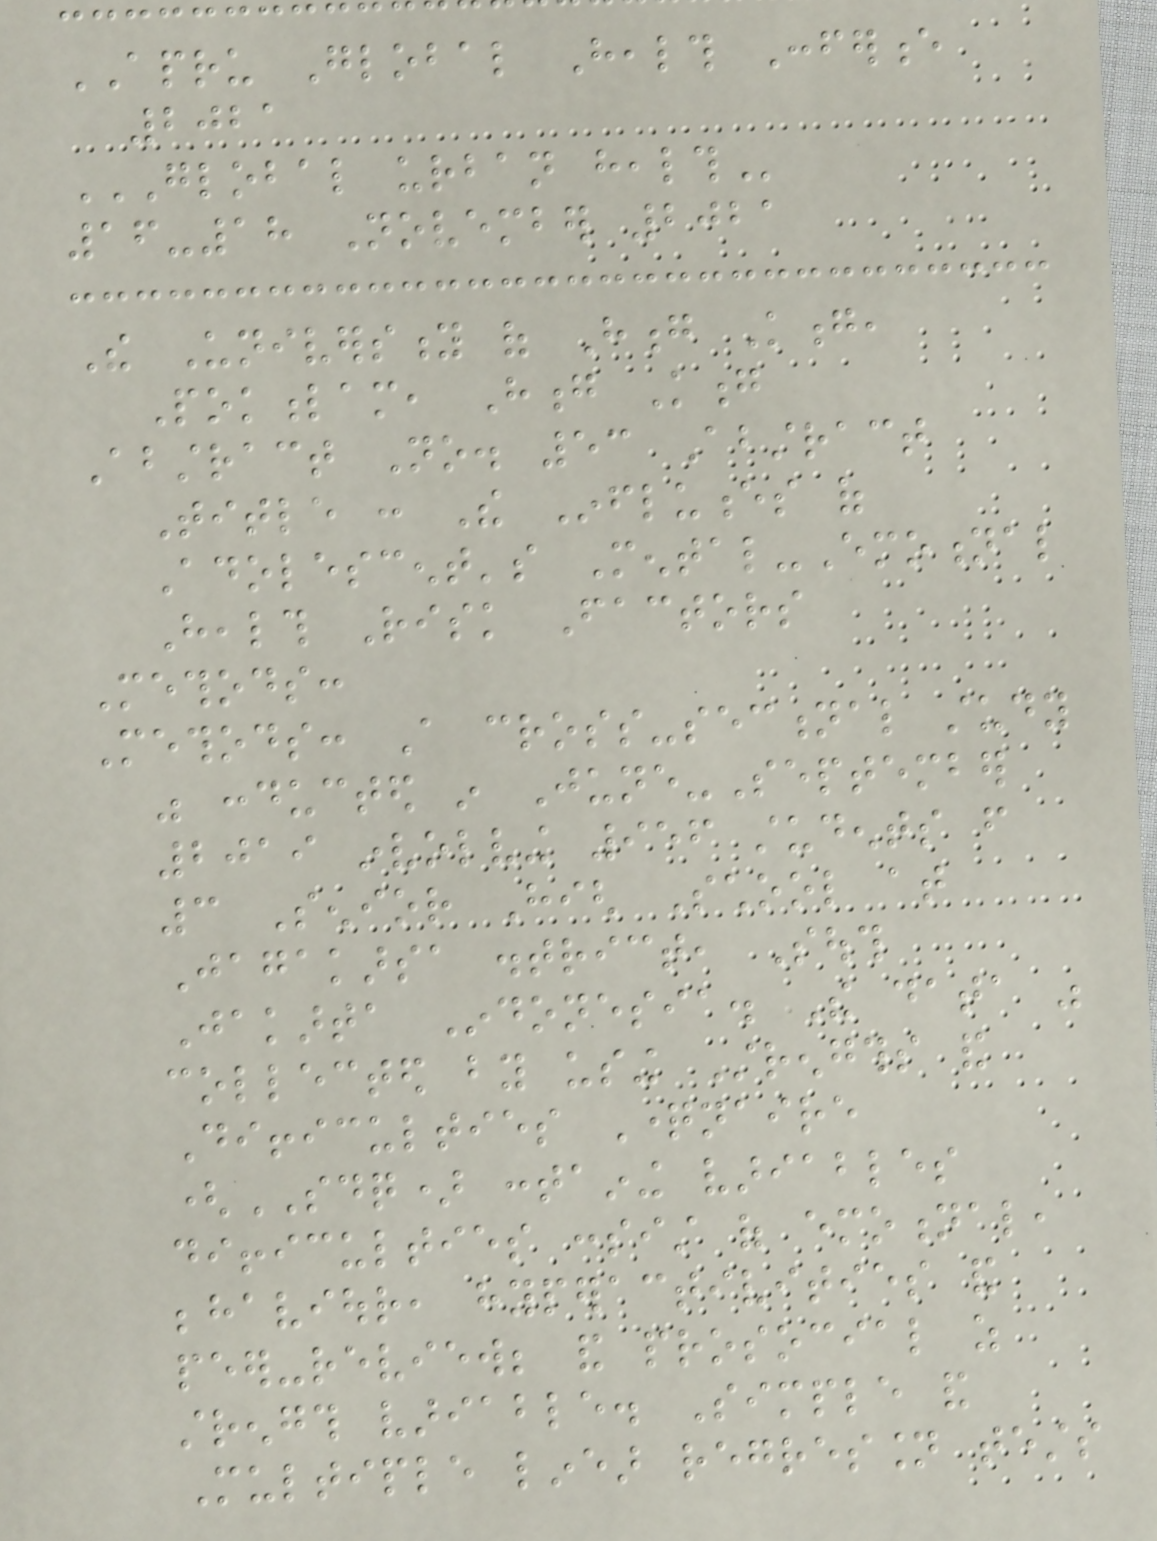APRU Global Health Conference
2021
GLOBAL URBAN HEALTH
16-18 November 2021
The University of Hong Kong,
Pokfulam, Hong Kong
Abstract No. 53 Abstract
Title : The Influences of
Adolescent's Mental-Emotional
Health Risk Factors
Methods:
Methods: A cross-sectional study
was conducted in June-September
2019 involving 956 students from
3 Senior High School at
Jagakarsa district, South
Jakarta Indonesia. The data was
collected by using Strengths and
Difficulties Questionnaire
(SDQ) containing variables
difficulties consist of emotional,
behaviour, hyperactivities and
peer-review; and prosocial as
strength variable. Simple and
Multiple linear regression tests
